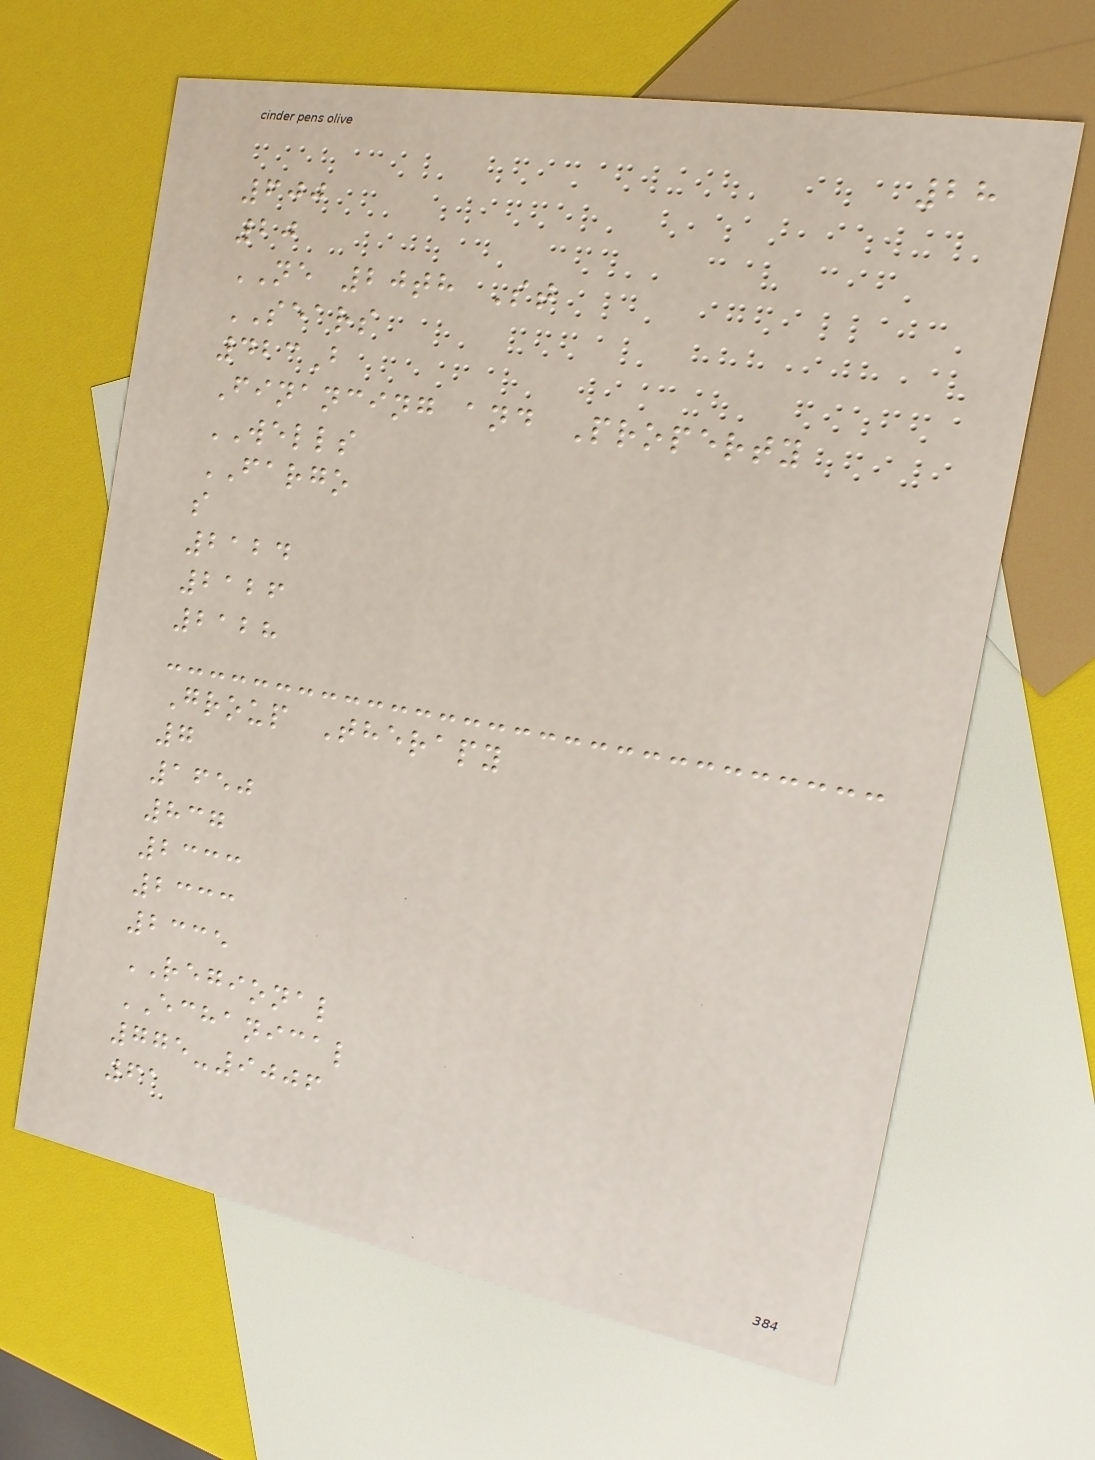28
600
20
NE 20th St
SEARS
423B
Financing and Property
WELLS
FARGO
s
2124
2126
2128
Group Therapy
7
1650
837
2333
2333
2335
REGIONAL
ECHANICAL
775-9006
61
